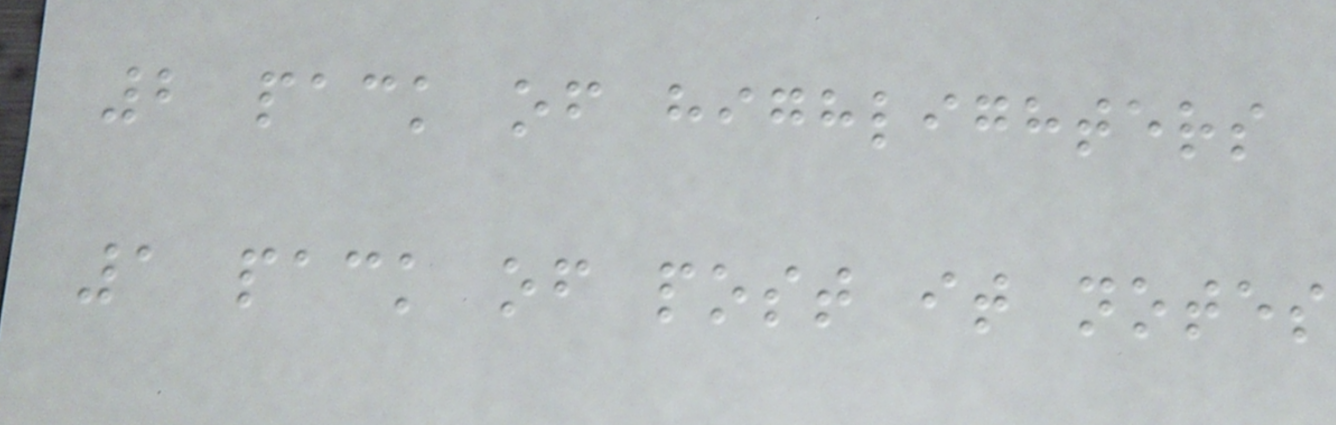2 pack of highlighters
1 pack of post it notes
